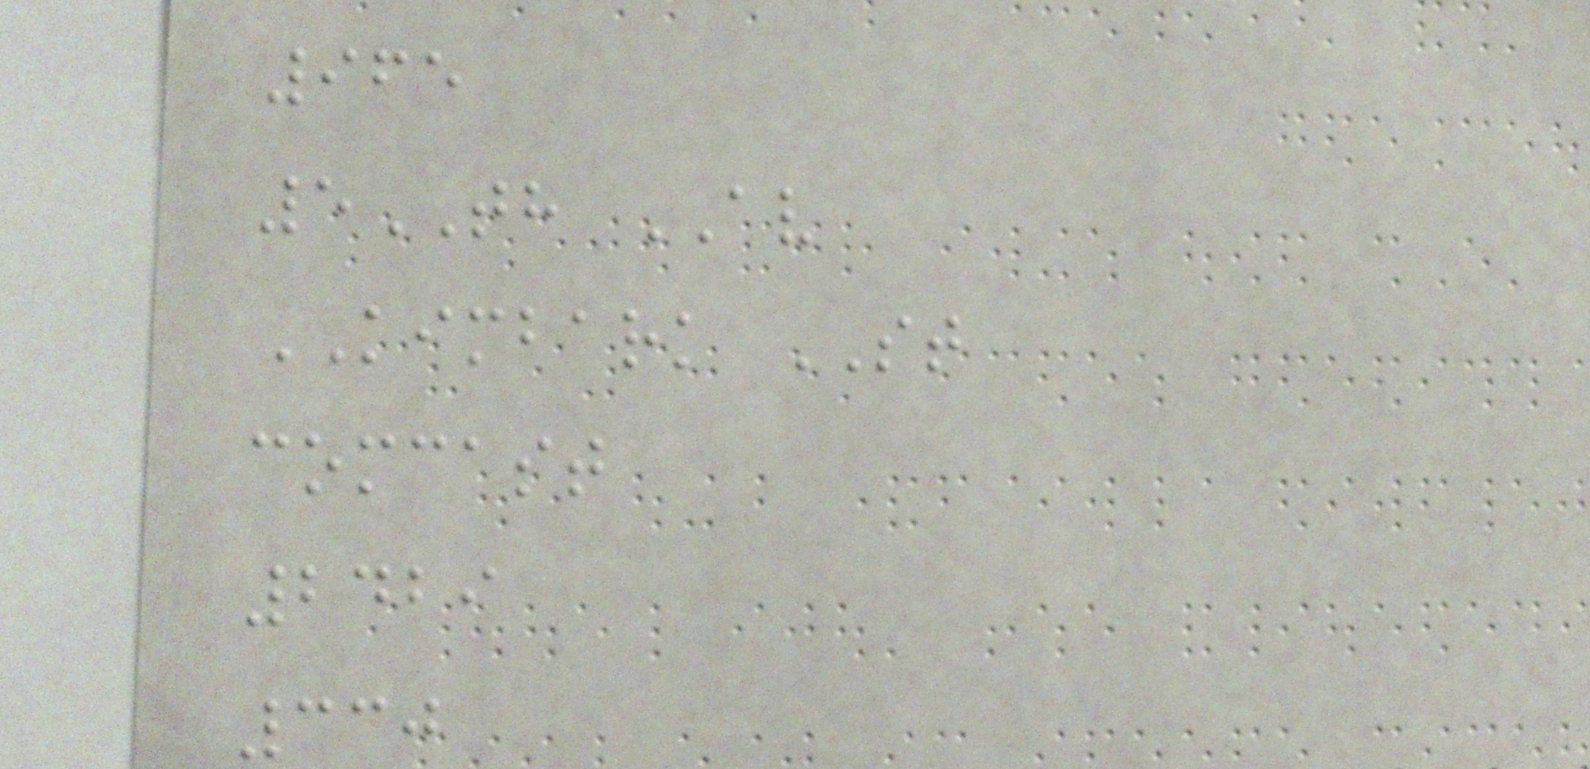965
5TH AV
KIMBARK ST
comcast
2429
330
